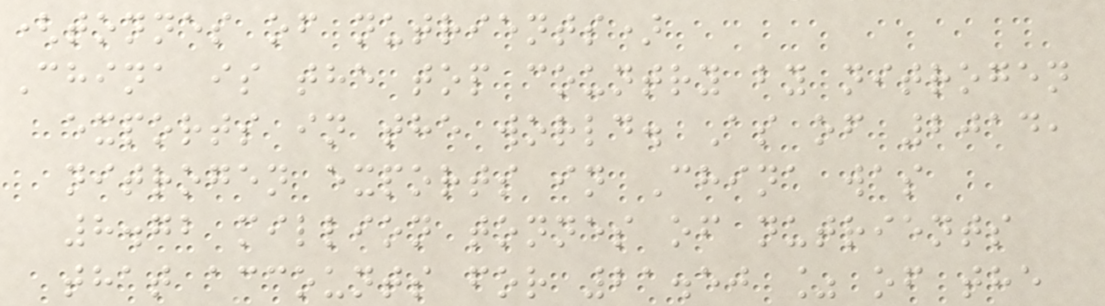(tonnes of nutrients)
China is the top country by nitrogen
exports in the world. As of 2014,
nitrogen exports in China was
8.72 million tonnes of nutrients
that accounts for 21.50 % of the
